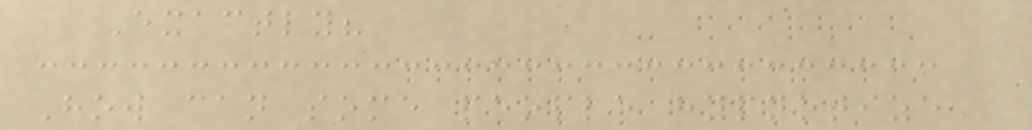Exactly?
How can some people hypnotize
